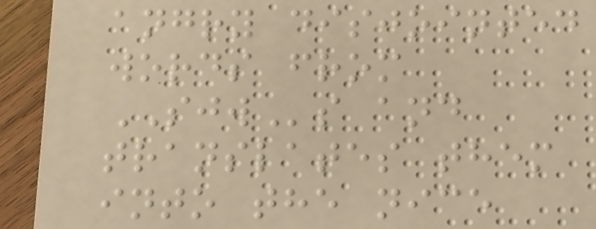angry disjointed
words from
SJWs and
translates them
into the nice
